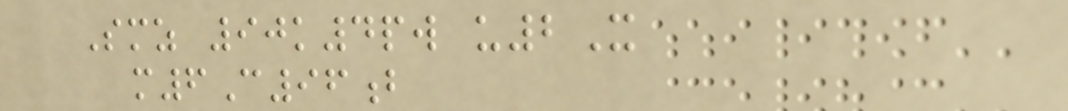Smz 90k4pw u2X
m6C96b
